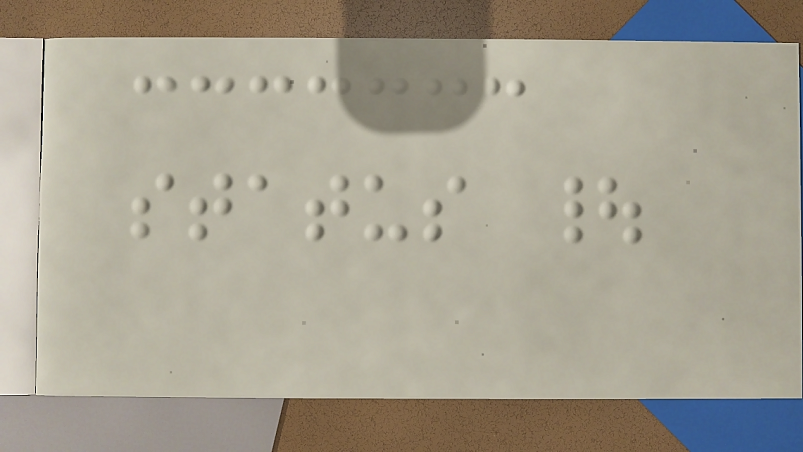status |
